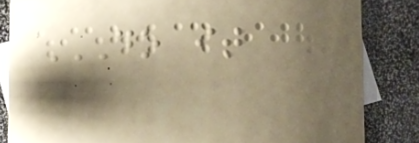DO IT
